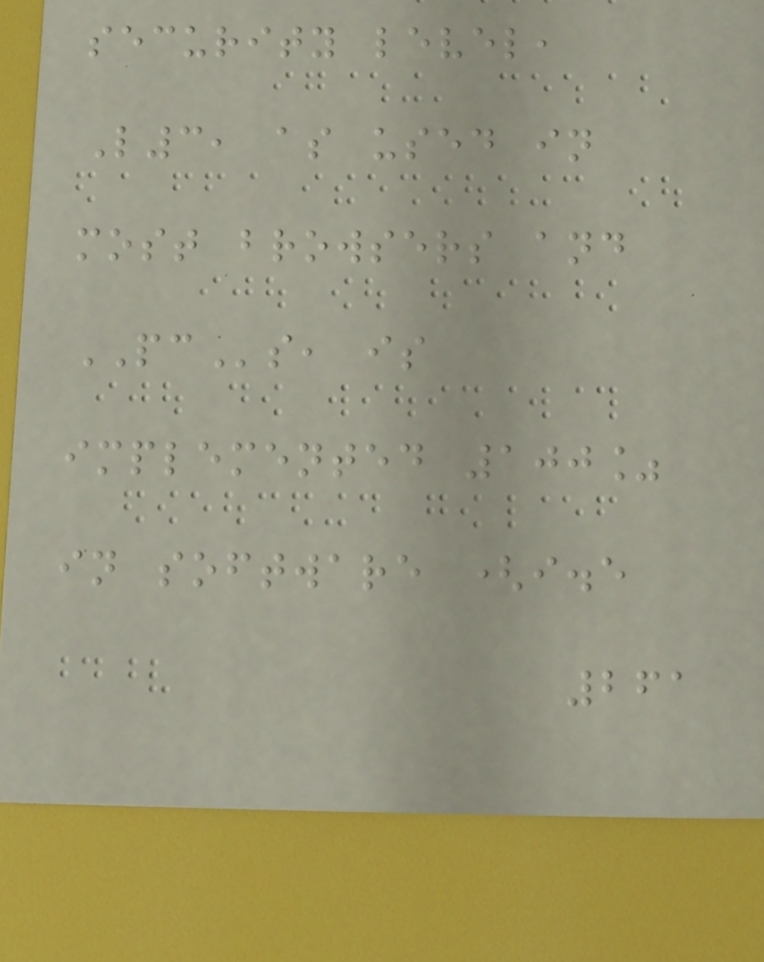security level,
L3, as used in
most browsers and
PCs, is
implemented 100%
in software (i.e
261
